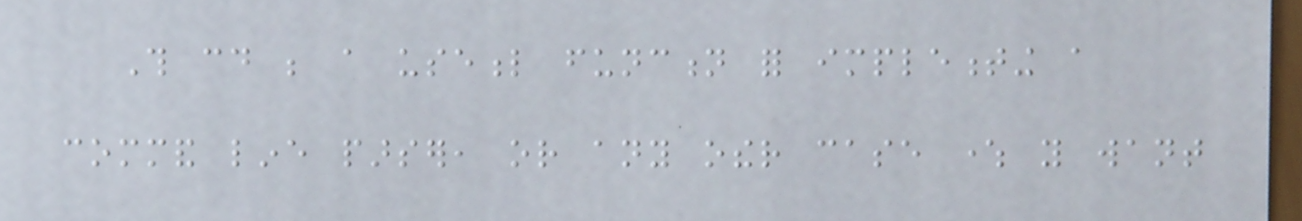This could be a useful function for implementing a
command line parser, or any other case where you want
